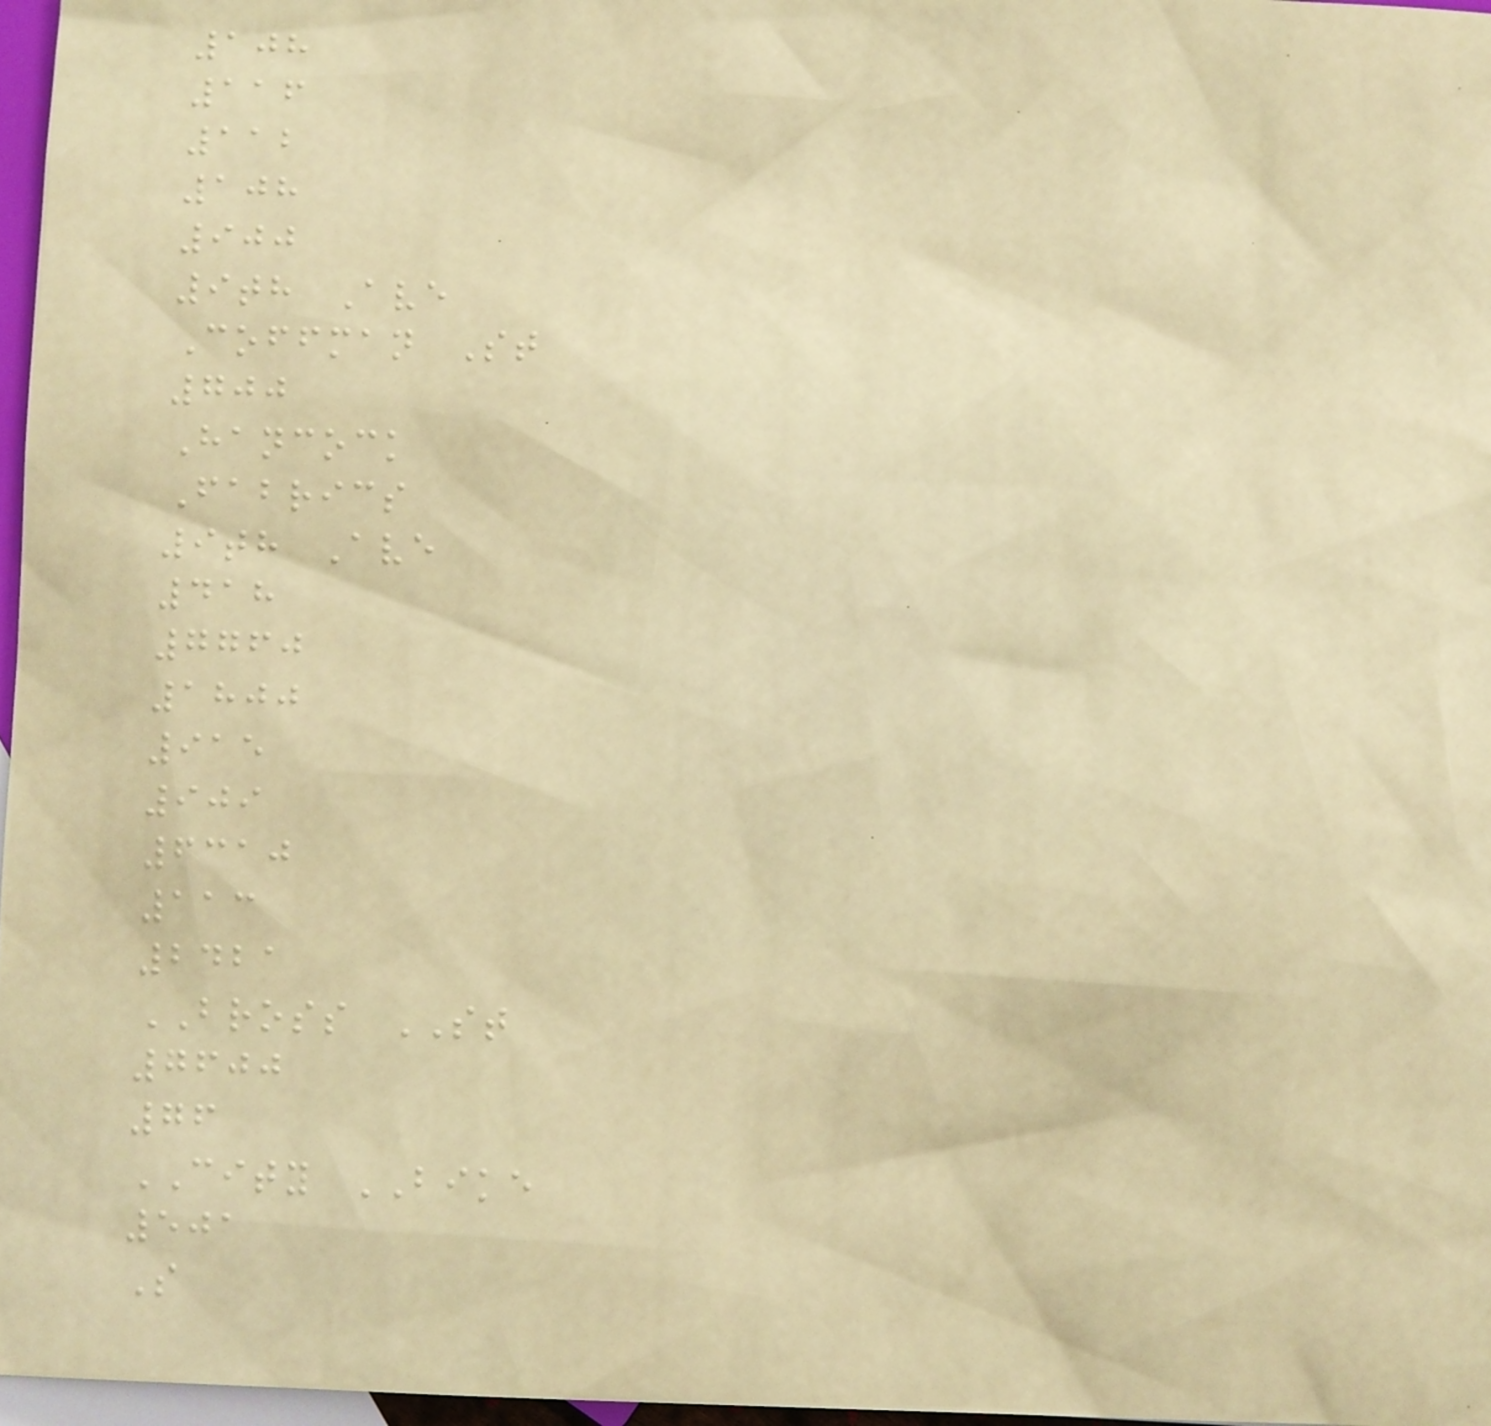108
116
112
108
900
9th Ave
Coffman St
700
Hancock
Fabrics
9th Ave
418
7760
1800
915
909
6310
113
2421
BROSS ST
7600
76
CITY BIKE
501
S
